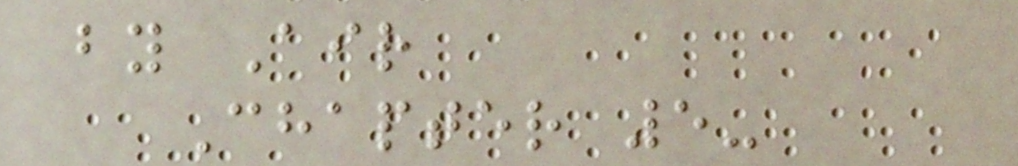by Air
Chapter 5-
